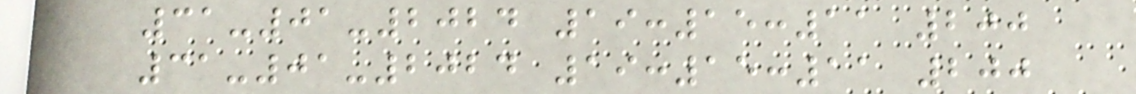31-01-2024 19:15:11 200
31-01-2024 19:15:11 200
